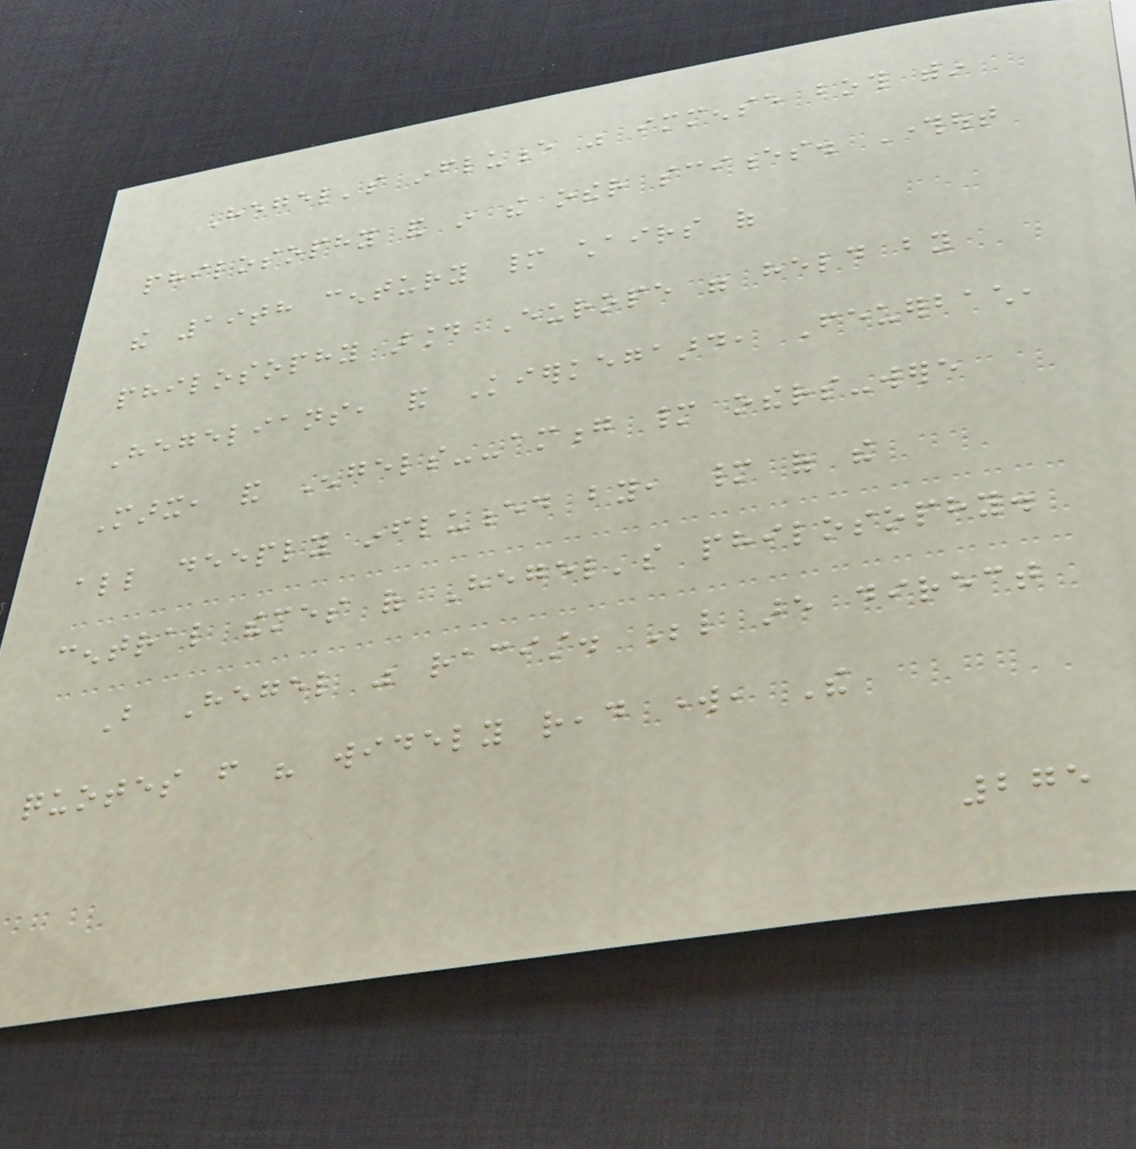Hegel's influence was immense both within
philosophy and in the other sciences. Throughout
the 19th century many chairs of
philosophy around Europe were held by
Hegelians, and Kierkegaard, Feuerbach,
Marx, and Engels--among many others-were
all deeply influenced by, many of the
central themes of Hegel's philosophy.
But Hegel was racist. Below are direct
quotes from his widely read work, The
275
